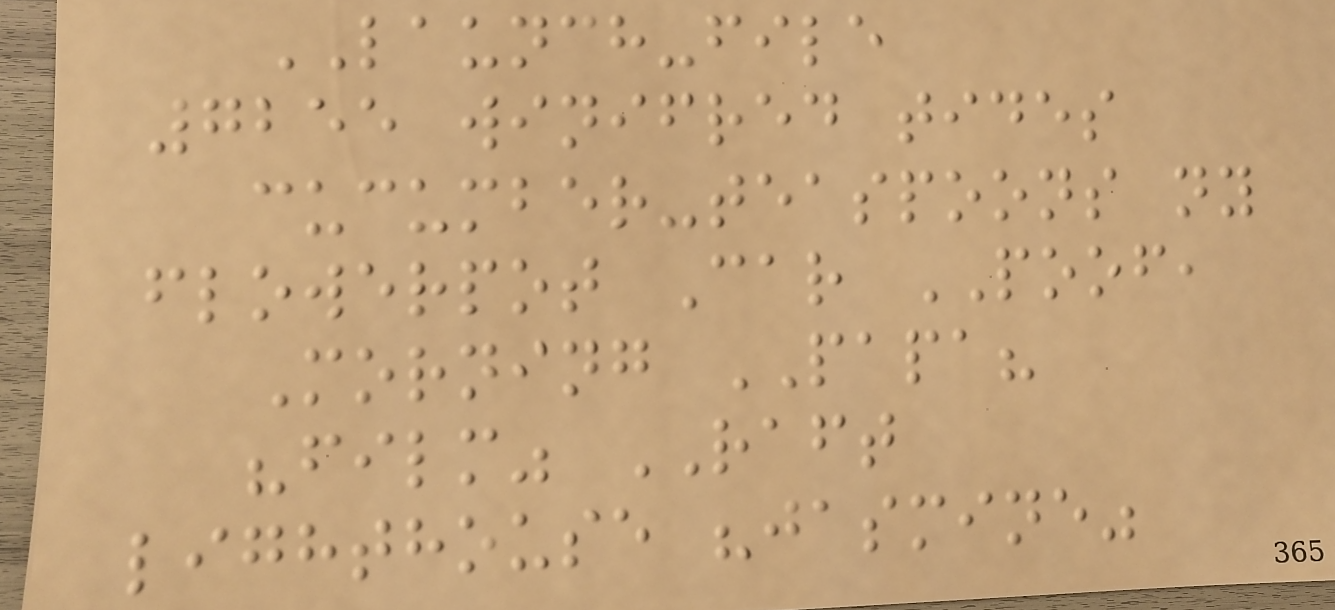LAUNCH-file
7255 winifred tides
cucumber-teaspoons ny
flowerpot Car POOF,
Morning PAPA?
"film" RAFT
lighthouse "jasmine"
